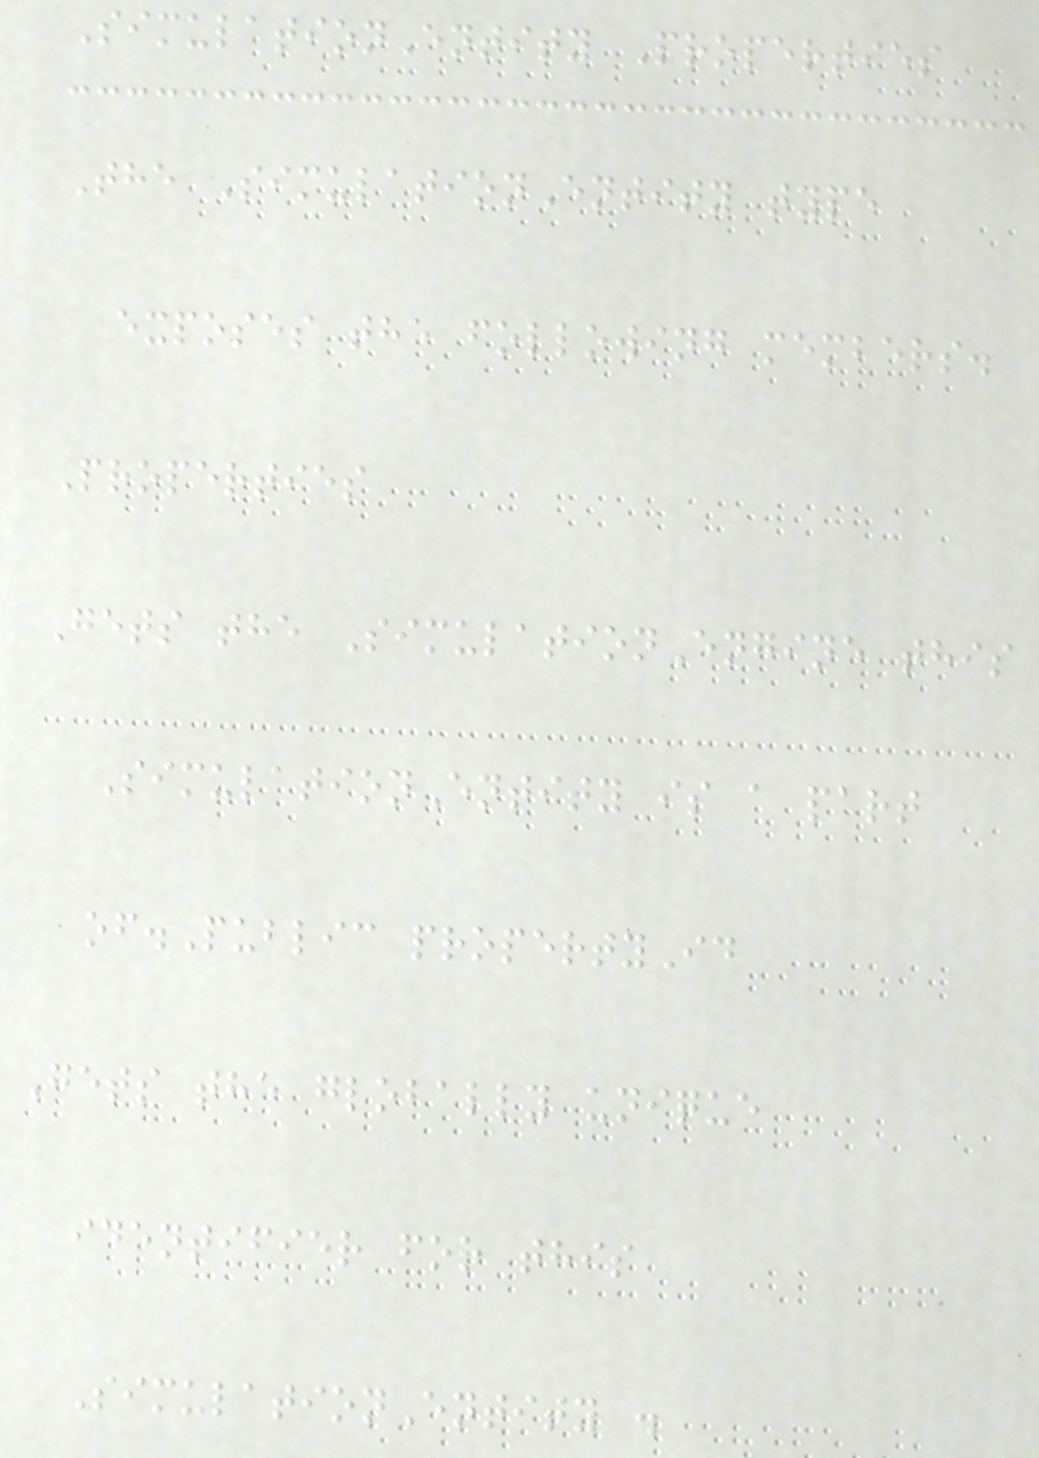SimulationEntity Properties
The SimulationEntity type
exposes the following members.
Properties
Gets the SimulationEngine this
SimulationEntity is a part
of.Public propertyId
Gets the globally unique
identifier for this
SimulationEntity .
